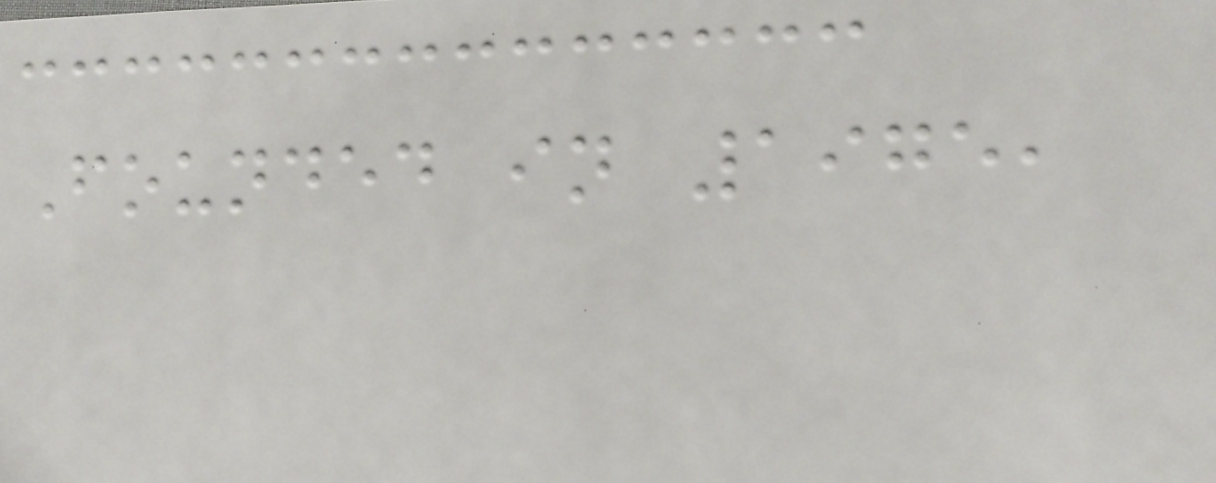Founded in 1975,
